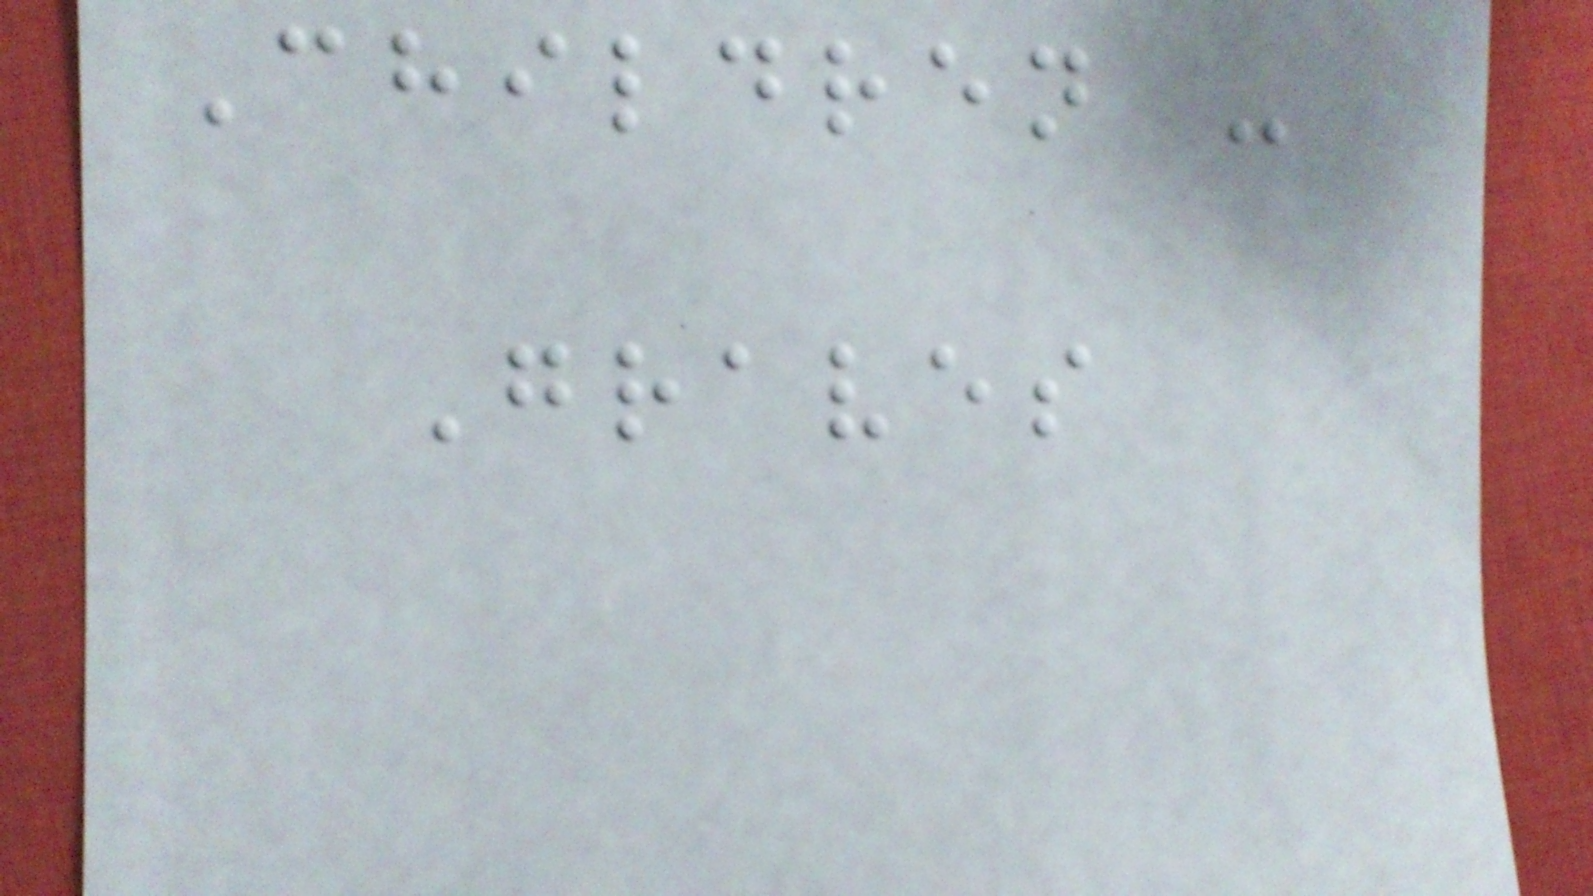Children -
Graves
